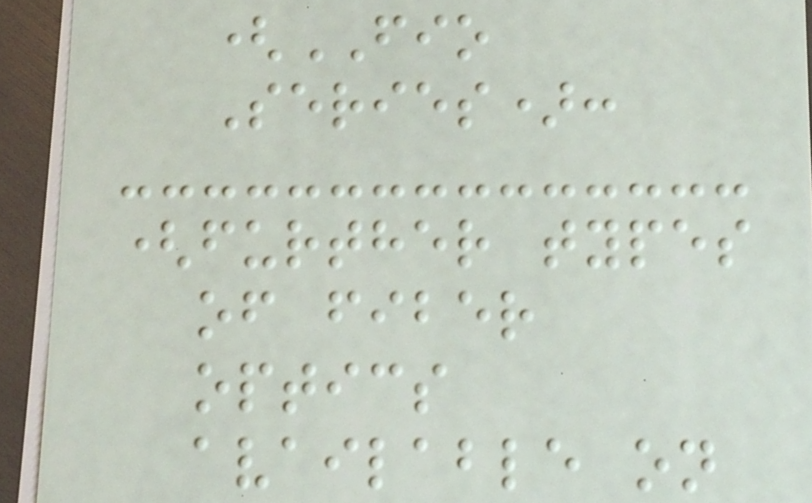(FIO
Series):
(further types
of fiber
optics
available on
